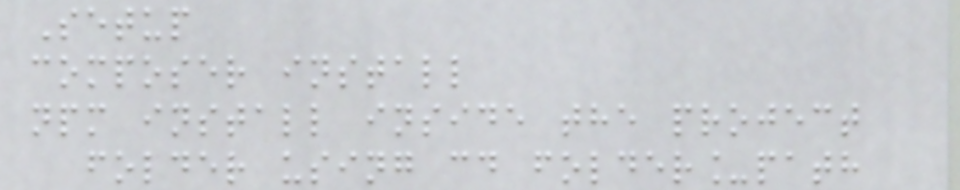Setup
composer install
npm install inside the project
folder using cd folder_path
